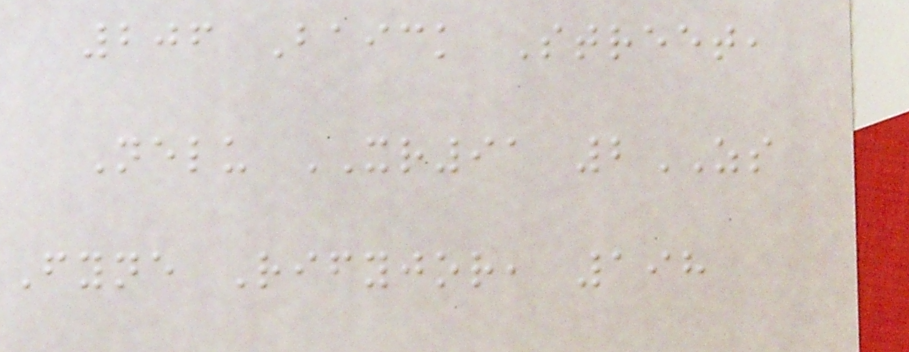206 Baick Street,
Nelu XR91 2ZS
Fyne Rifyjor, 198
